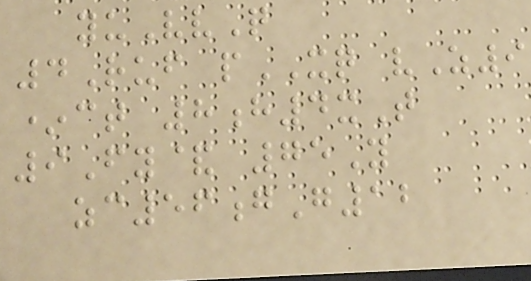yuVvQ
4Ruf pXQ vZ9
*ct 8h4xT
9Fy& 75Y
zc56gG12
